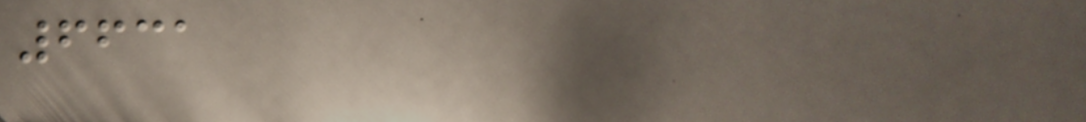6631
